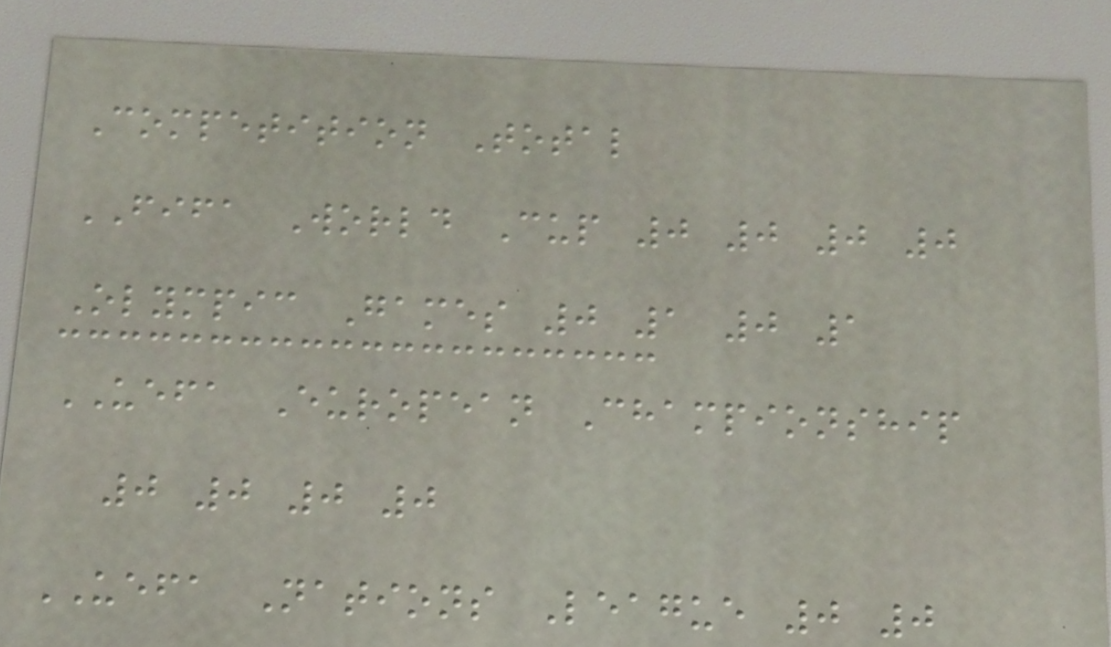Competition Total
FIFA World Cup 0 0 0 0
Olympic Games 0 1 0 1
UEFA European Championship
0 0 0 0
UEFA Nations League 0 0
